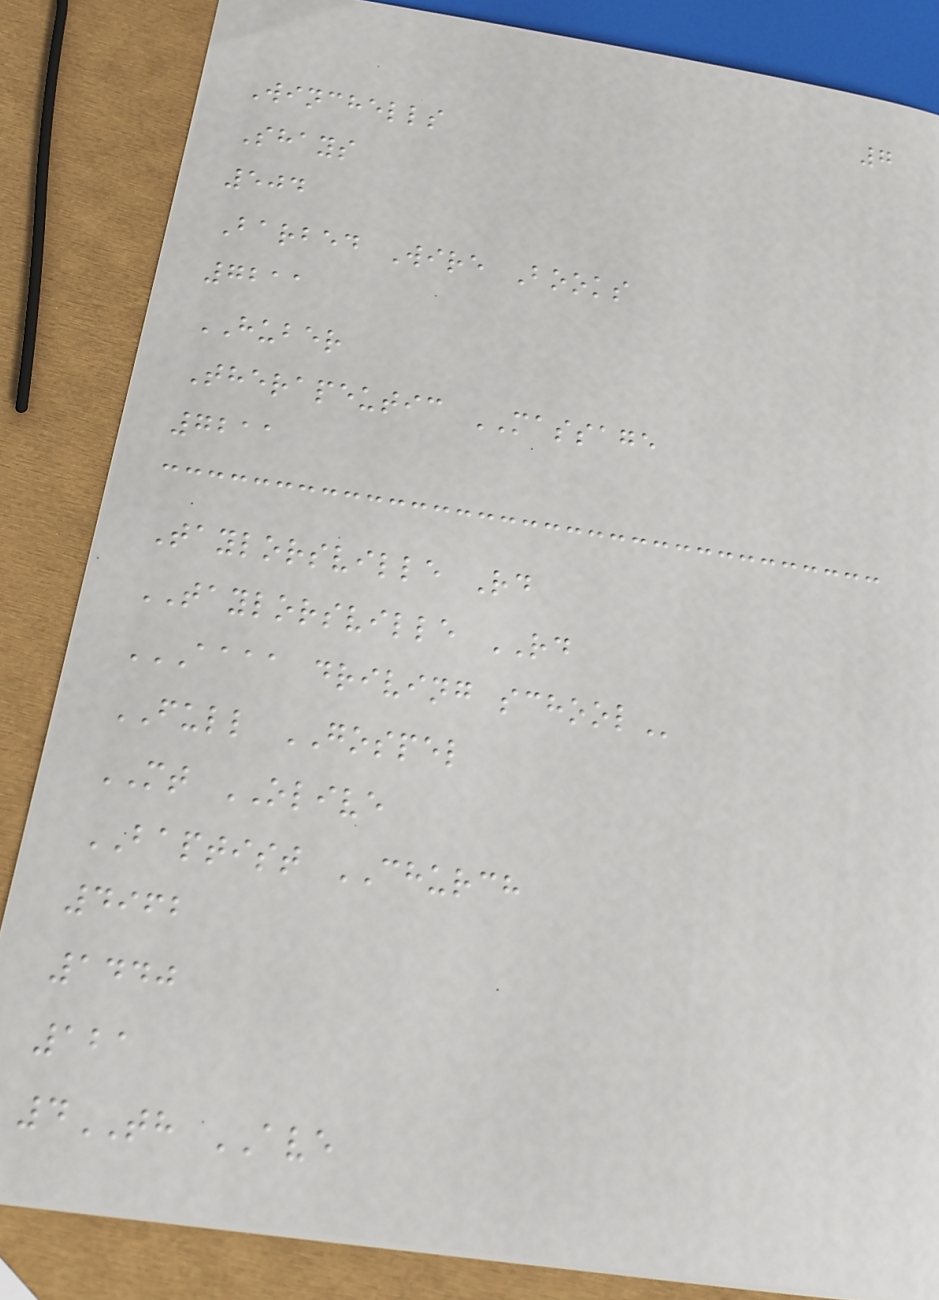7
Winchells
Shays
504
Barbed Wire Books
7211
HUBER
Therapeutic MASSAGE
7211
Taylorsville Rd
TAYLORSVILLE RD
AAAA DRIVING SCHOOL
FULL GOSPEL
MT OLIVE
BAPTIST CHURCH
4962
1440
121
4TH AVE
